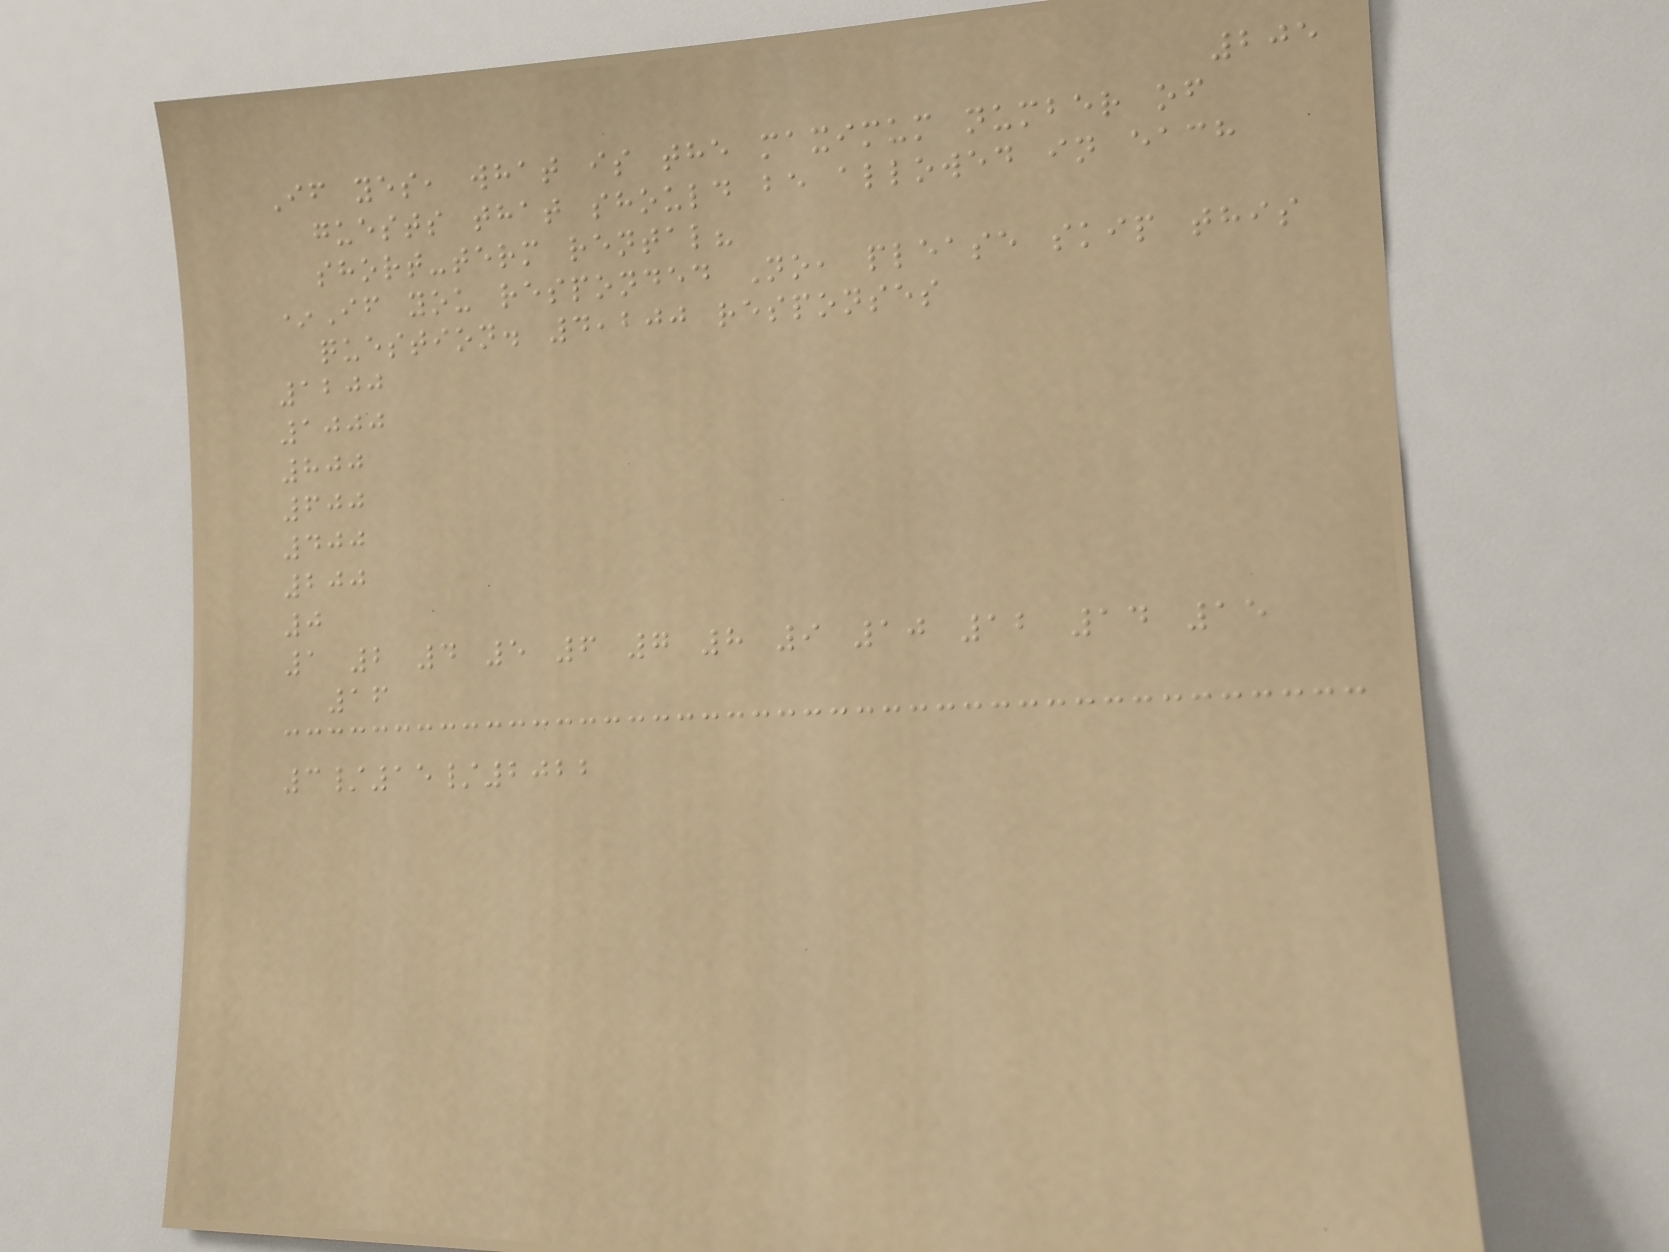205
If yes, what is the maximum number of
guests that should be allowed in each
short-term rental?
*If you responded No, please skip this
question. 4,200 responses
1200
1000
800
600
400
200
0
1 2 4 5 6 7 8 9 10 12 14 15
16
3/15/2022
